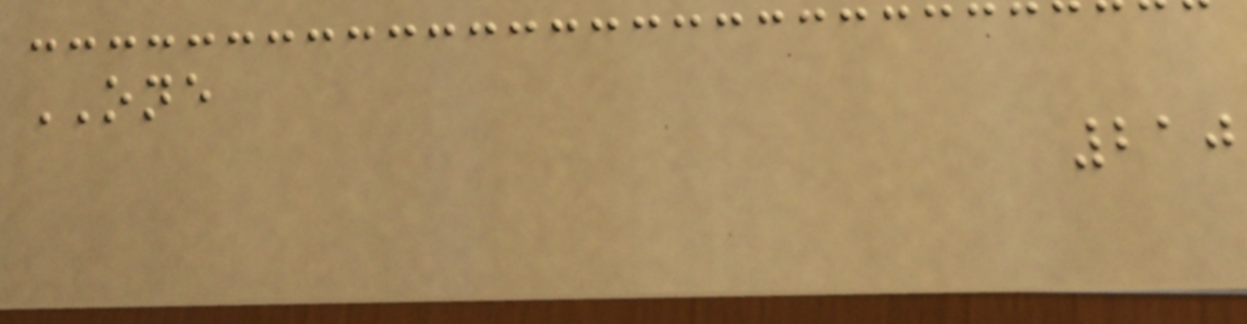ONE
210
